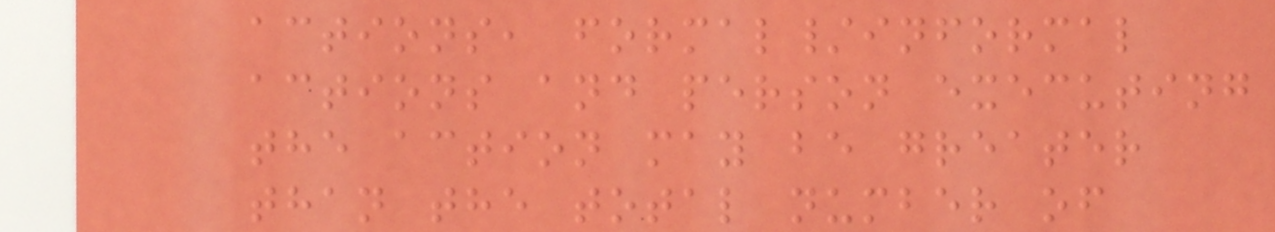actions, formal/informal
actions and person executing
the action may be greater
than the total number of
